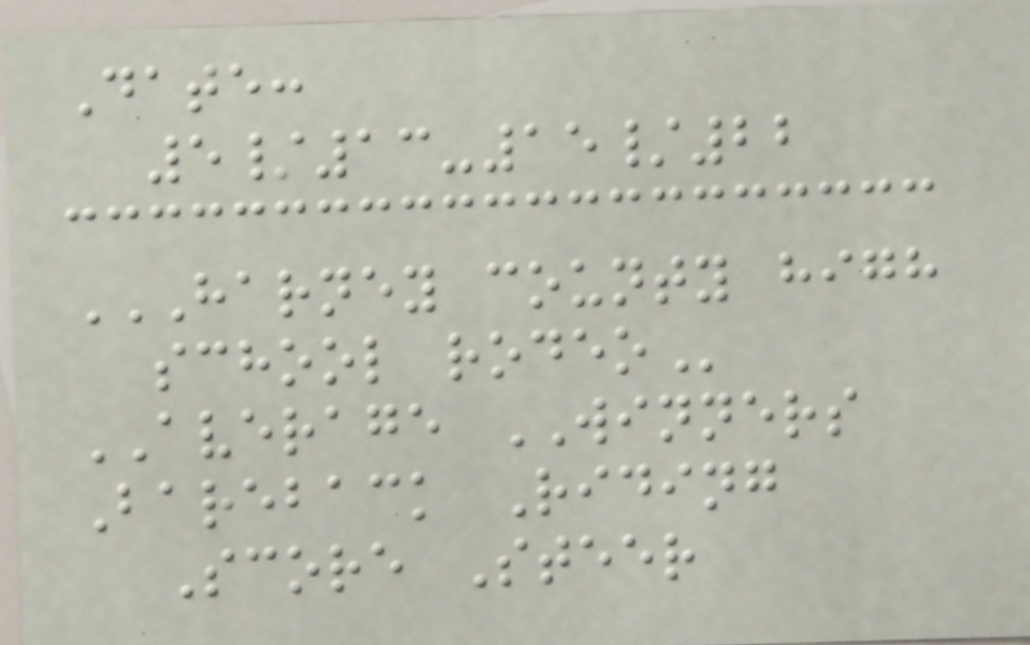Date:
5/13-15/22
HARNEY COUNTY HIGH
SCHOOL RODEO
AVERAGE WINNERS
Bareback Riding
Score Steer
